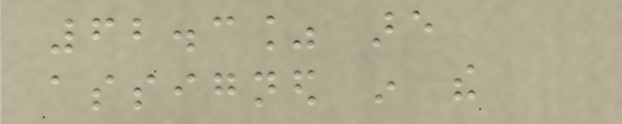62.3% are
assigned in the
